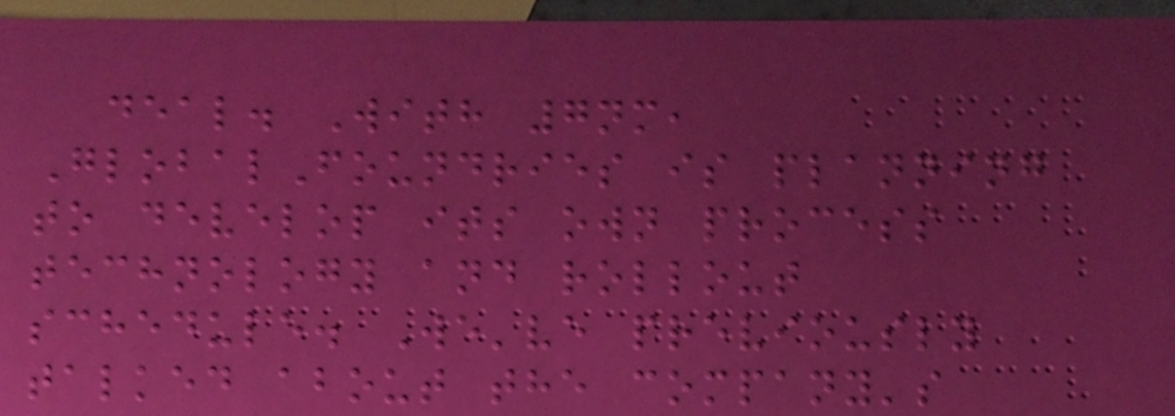deal. With 7nm,
GlobalFoundries is planning
to develop its own process
technology and rollout
schedule. We've previously
talked about the company's
